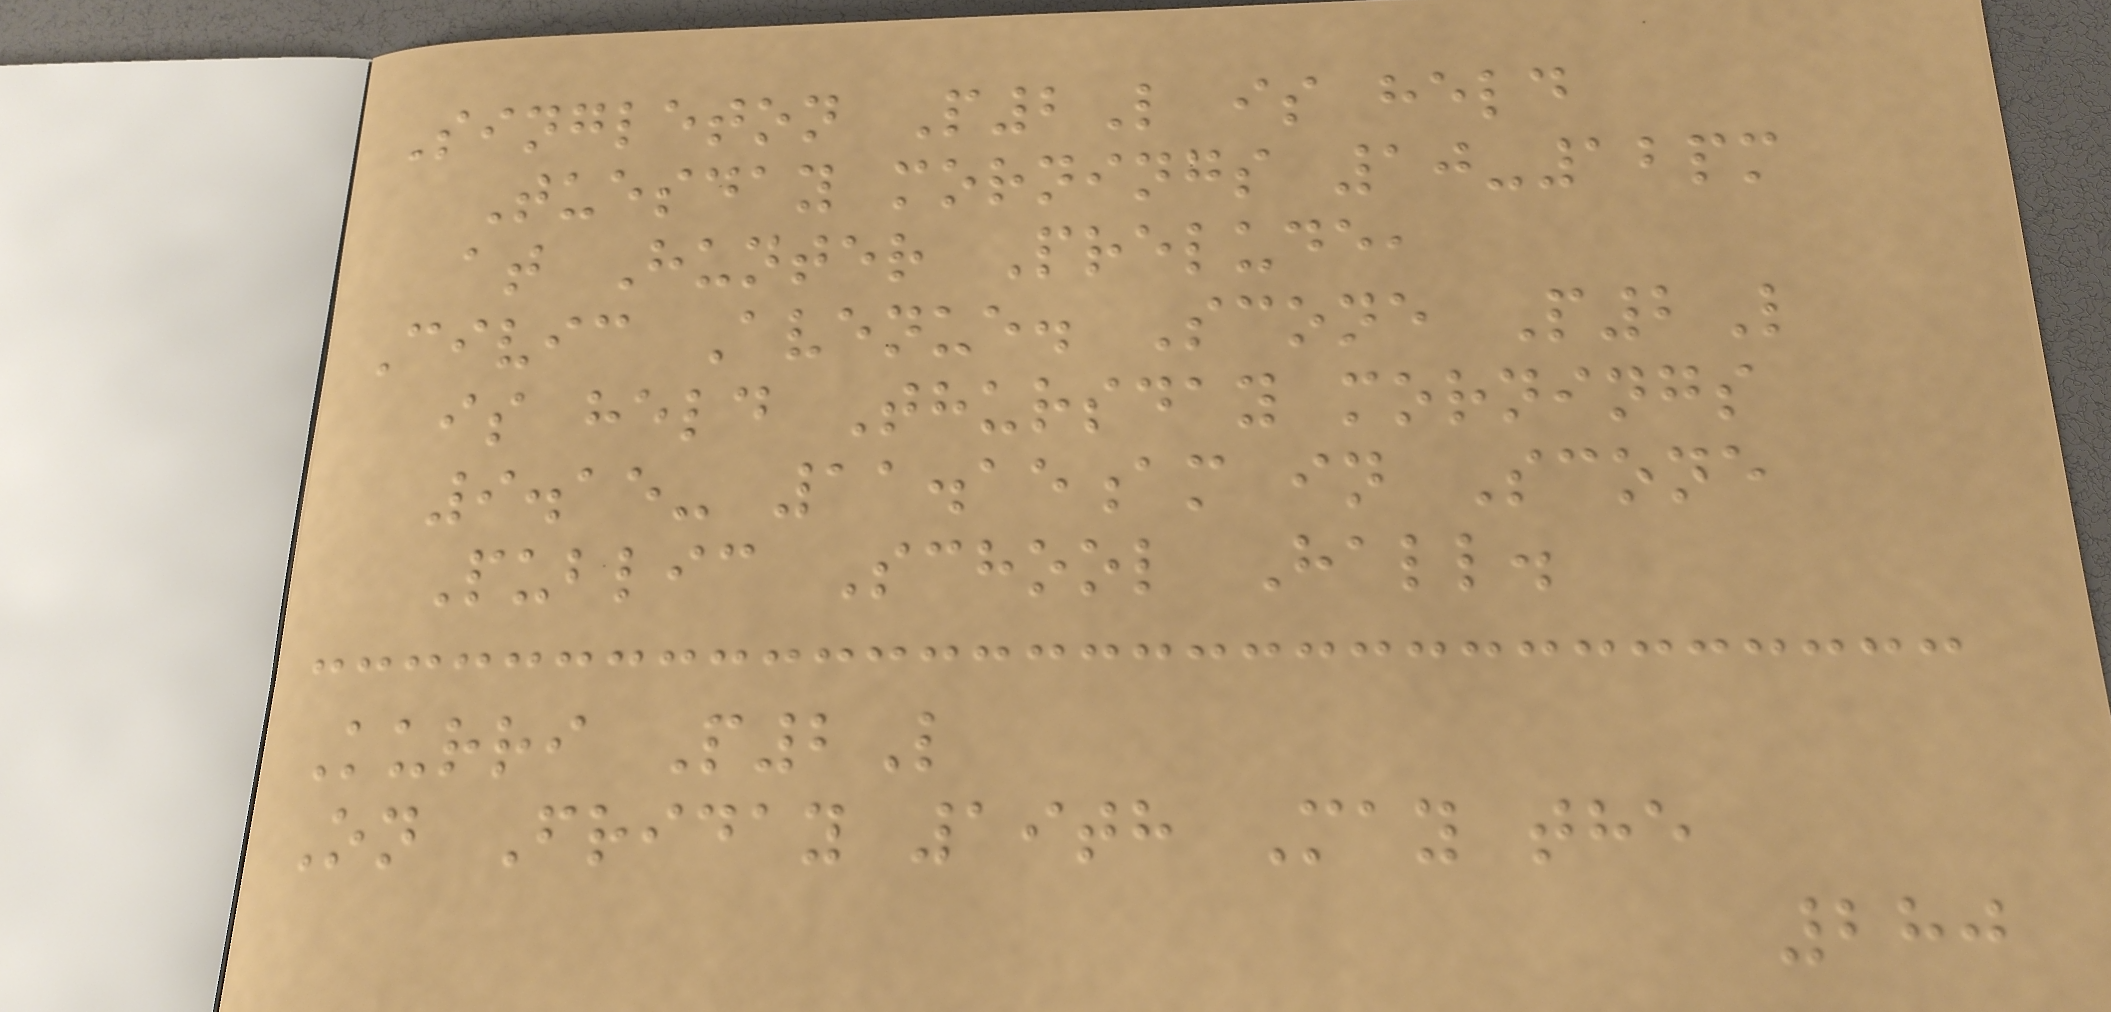Singleton P2L is held
Tuesday mornings 10-12pm
at Hunter Prelude,
Civic Avenue. Scone P2L
is held Thursday mornings
9.15- 11.15am in Scone
Public School Hall.
Kurri P2L
On Friday 19th May the
280
